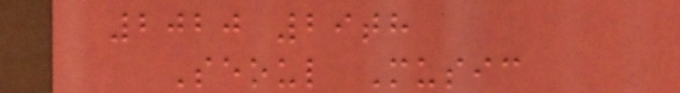2020 29th
Seoul Music
